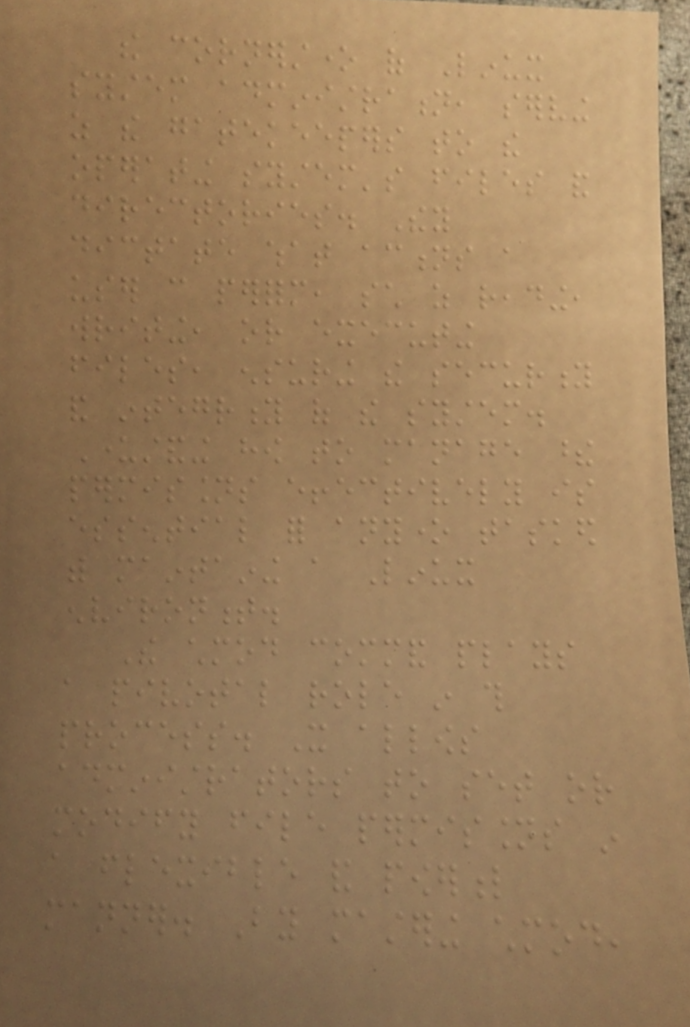the cornerstone of Linux
system administration, serving
as the gatekeepers to the
operating system's files and
directories. They
dictate what actions a
user can perform, such as reading,
writing, or executing
files, ensuring the security
and integrity of the system.
Understanding how to manage these
permissions effectively is
essential for anyone tasked
with maintaining a Linux
environment.
The chmod command plays
a pivotal role in this
process. It allows
administrators to set or
modify file permissions in
a flexible and powerful
manner. By mastering chmod,
